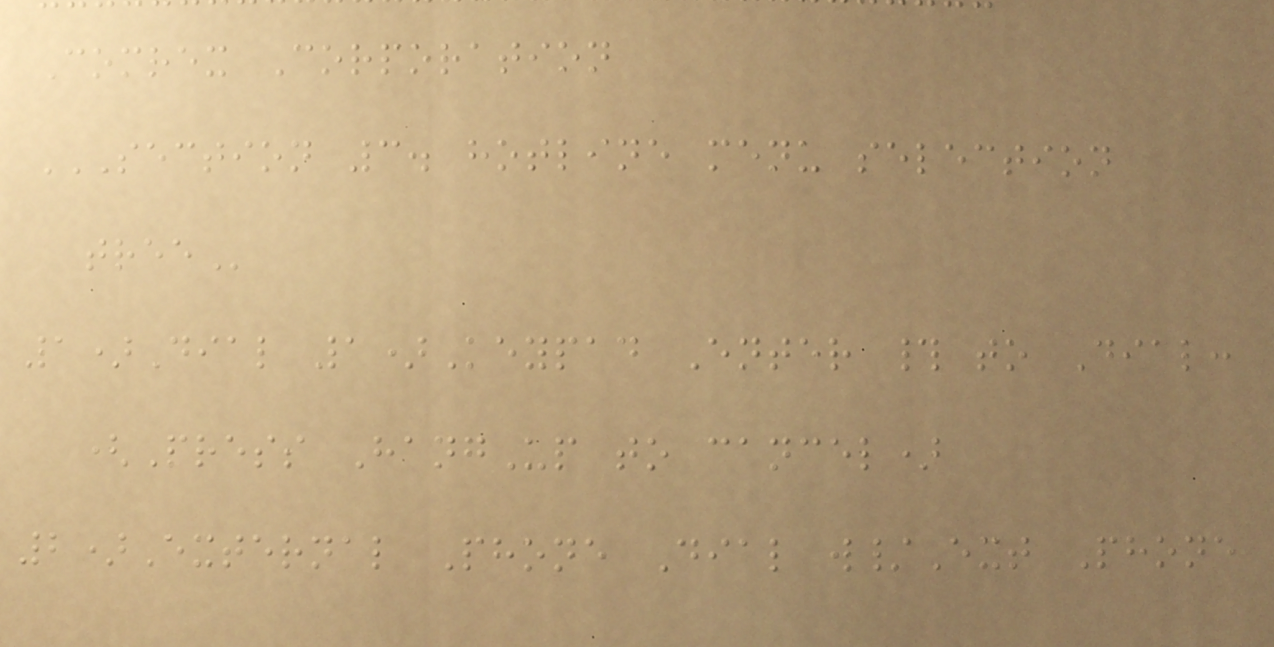Comrex Corporation
SECTION 3. HOTLINE MENU SELECTION
TREE
1)Dial 1)Keypad Enter # to Dial:
(Press HangUp to cancel)
2)External Phone Dial w/Ext Phone
